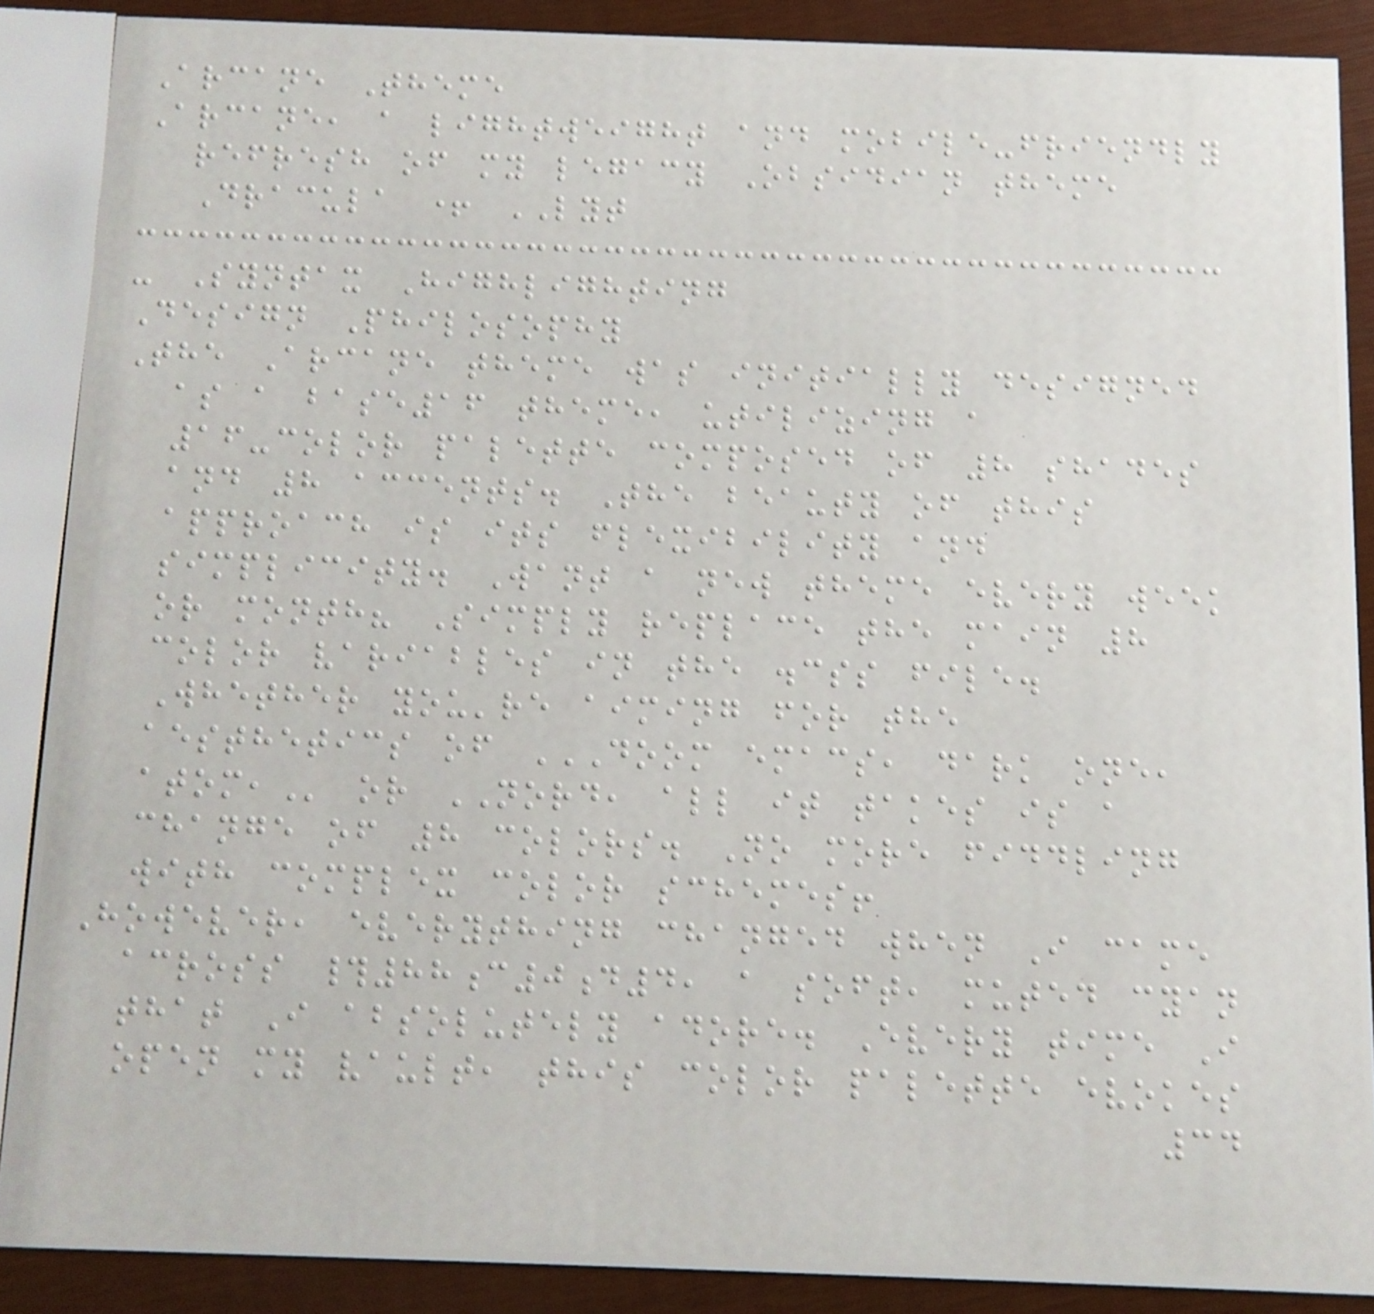Arcane Theme
Arcane, a lightweight and mobile-friendly
refresh of my legacy Obsidian theme
Dracula + LYT
- Syntax Highlighting
Design Philosophy
The Arcane theme was initially designed
as a base16 theme, utilizing a
16-color palette composed of 8 shades
and 8 accents. The beauty of this
approach is its flexibility and
simplicity. Want a new theme every week
or month? Simply replace the main 8
color variables in the .css file.
Whether you're aiming for the
aesthetics of DOOM EMACS, DARK ONE,
ATOM, or NORD, all it takes is a
change of 8 colors. No more fiddling
with complex color schemes!
However, everything changed when I came
across #88c0d4, a soft, muted cyan
that I absolutely adore. Every time I
open my vault, this color palette evokes
34
